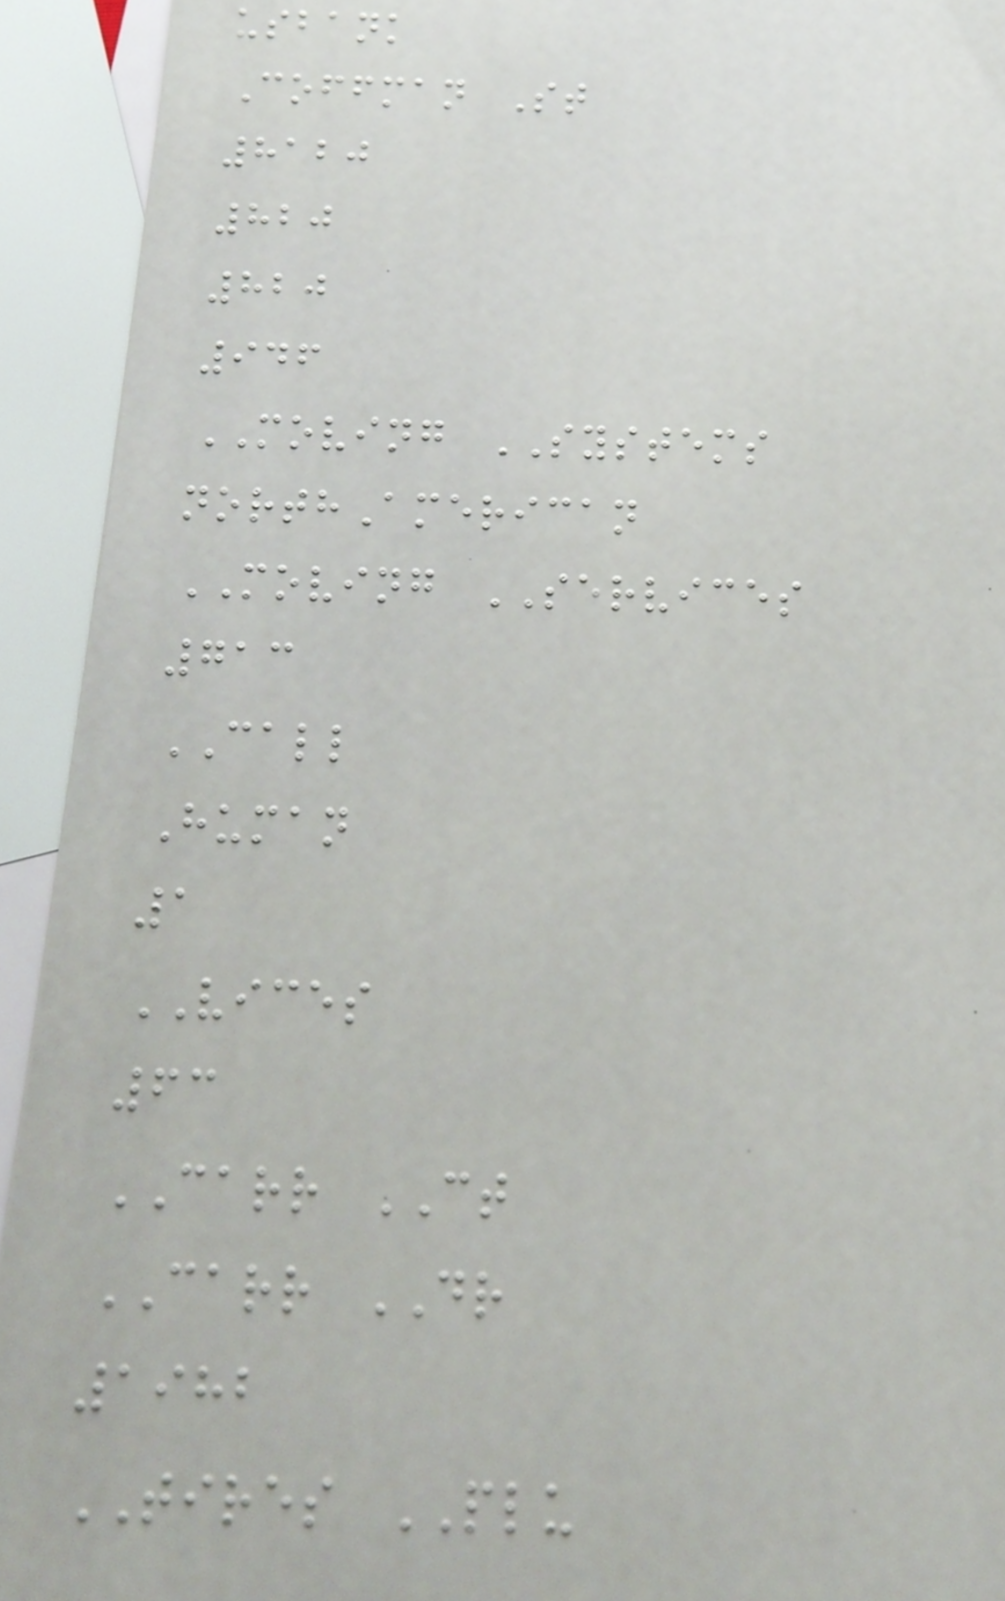usbank
Coffman St
8120
820
820
946
MOVING SYSTEMS
northAmerican
MOVING SERVICES
713
CALL
Human
1
VICES
63
CARR CT
CARR DR
1982
TIRES PLU
